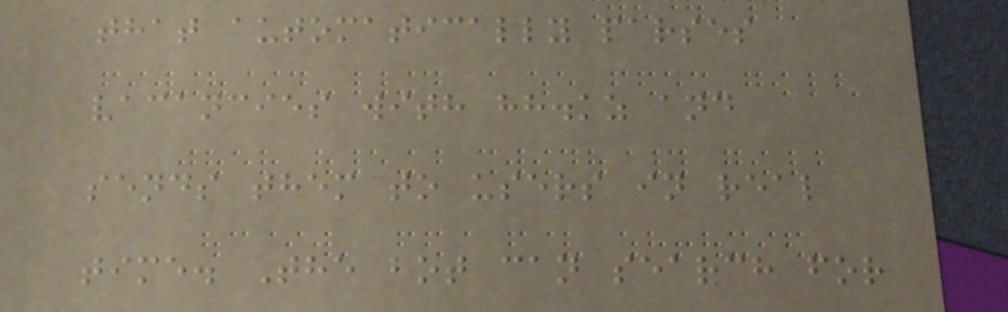that automatically parses
vacancies with hh.kz and
sends them to users in real
time. The bot can search for
